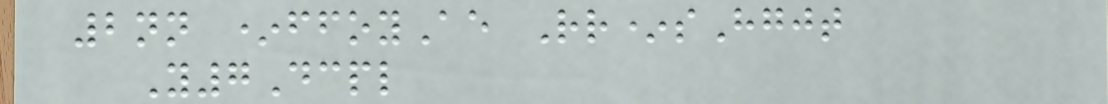2nn *ffoyAe Rr*sHgjt
Y7Dcpl
